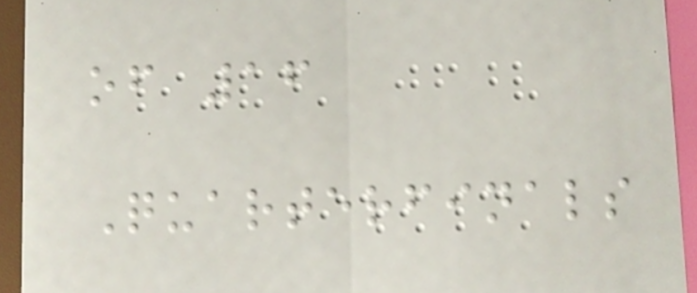of 16
Quarterfinals
